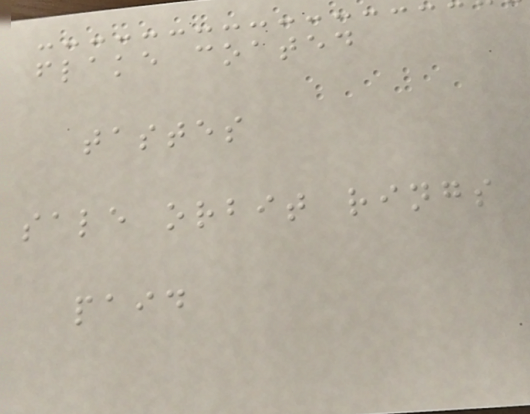flake coated
tastes
sale orbit rings
paid
